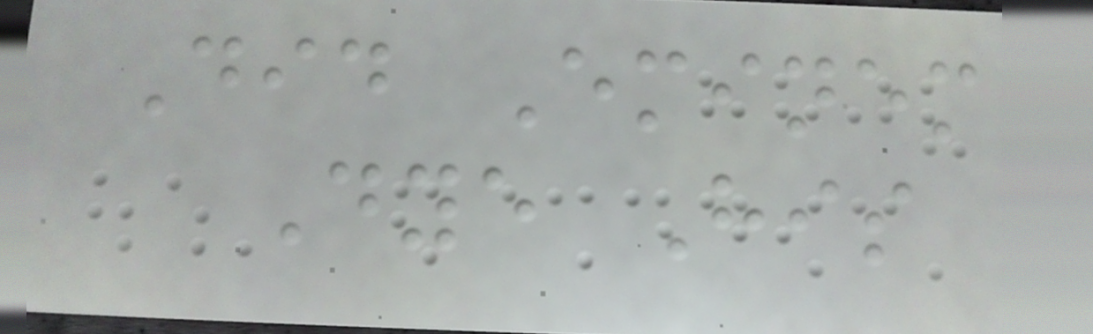Did Eminem
Dye His
